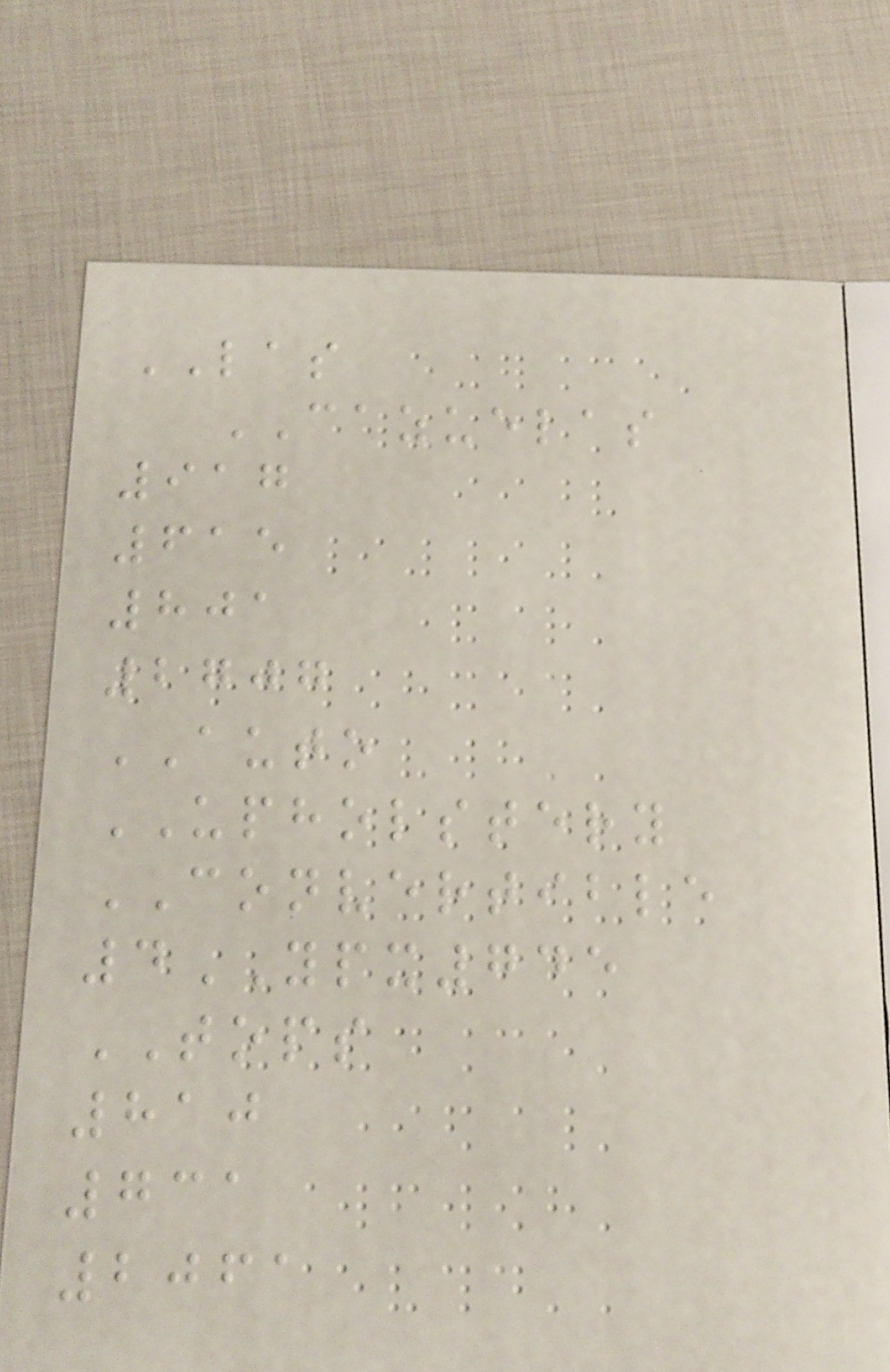LAS
CAZUELAS
917
615
801
2707
AUTO
UPHOLSTERY
CONVERTIBLE
4YPX745
TOPS
810
731
2061
